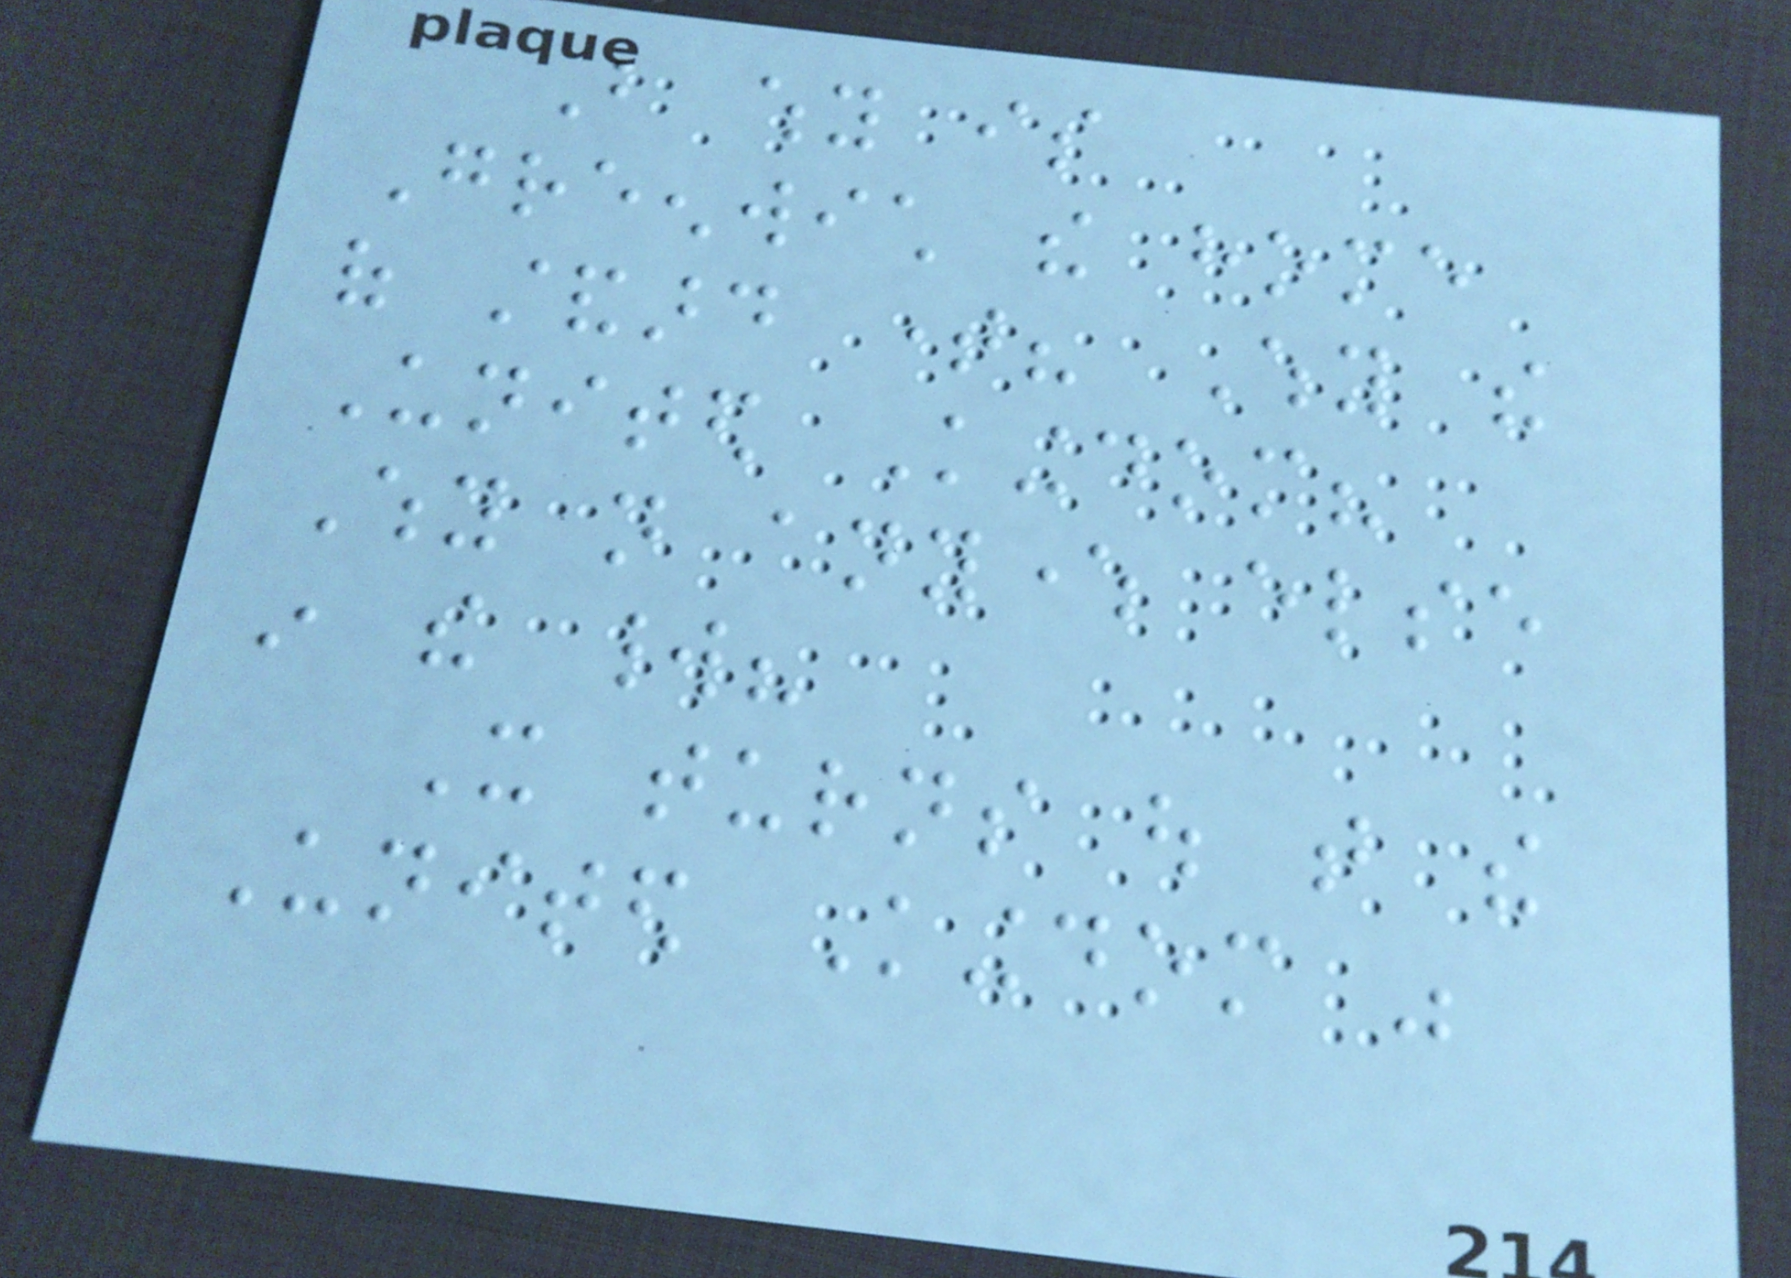But why is
Greenwich the home
of standard time? Why the
United Kingdom?
Why not anywhere else
in the world?
It turns out that the
United Kingdom was
